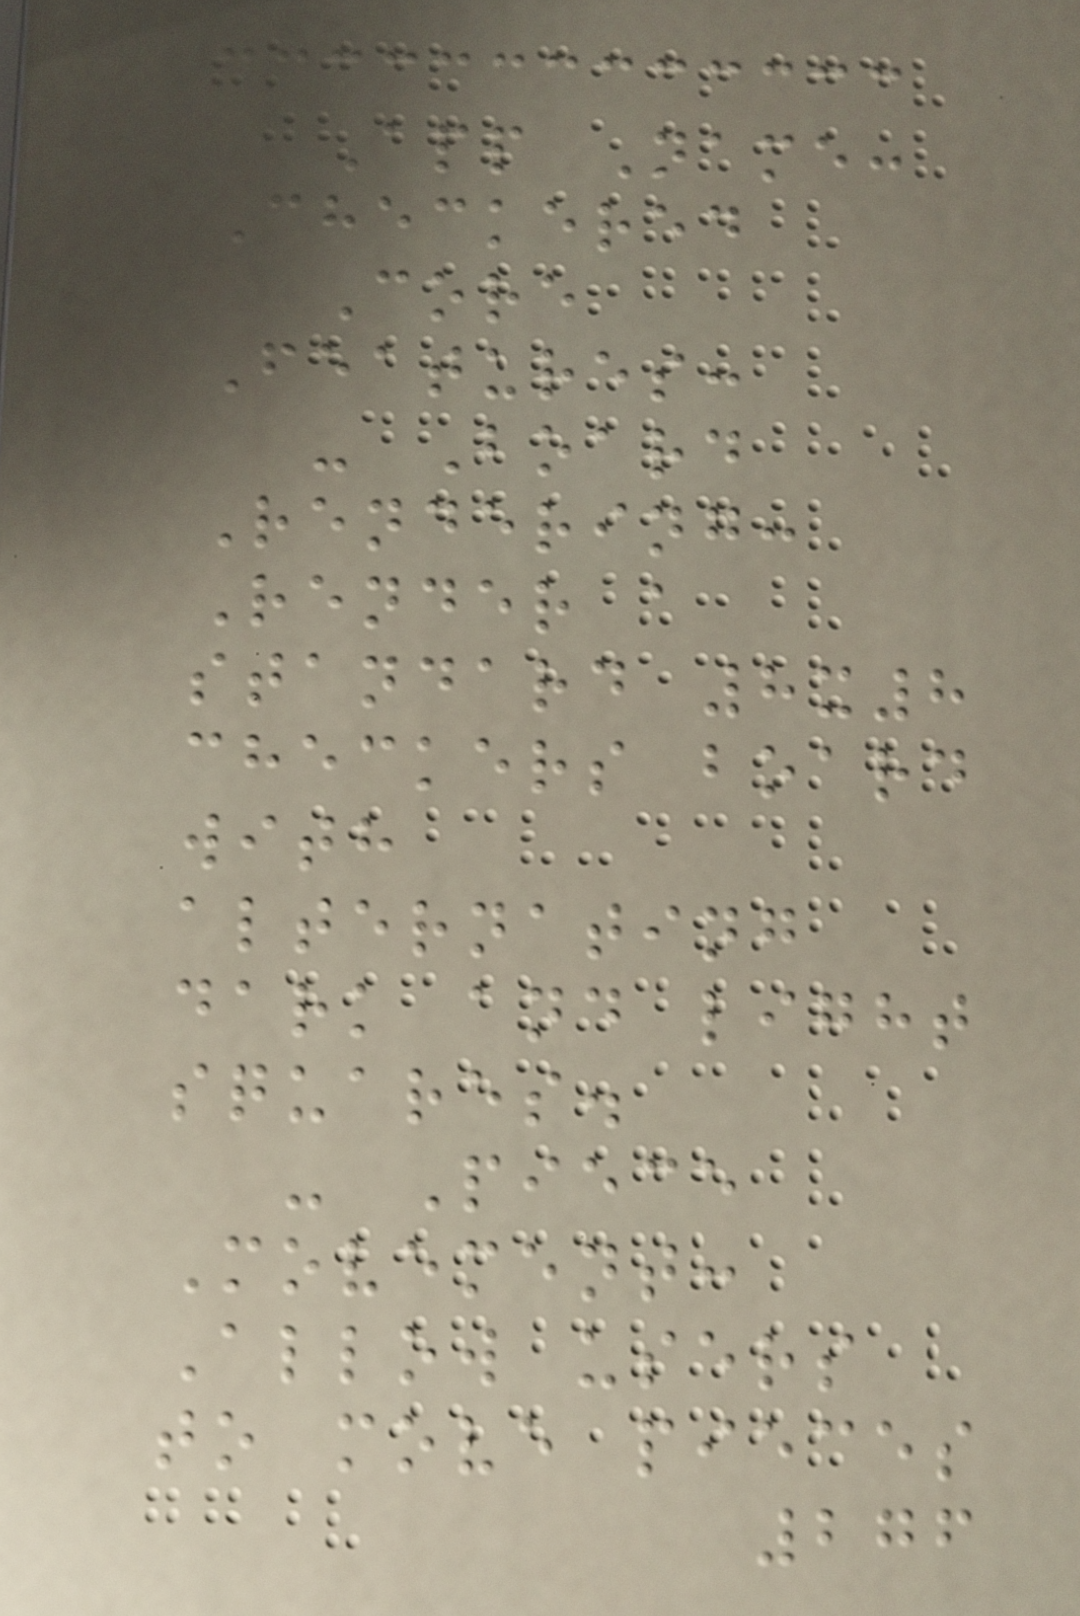App Name:
Checkered
Core
Features:
- Board
Rendering:
Render a
standard 8x8
checkers board
with
alternating
dark and light
squares.
- Piece
Movement:
Allow users
to move pieces
276
